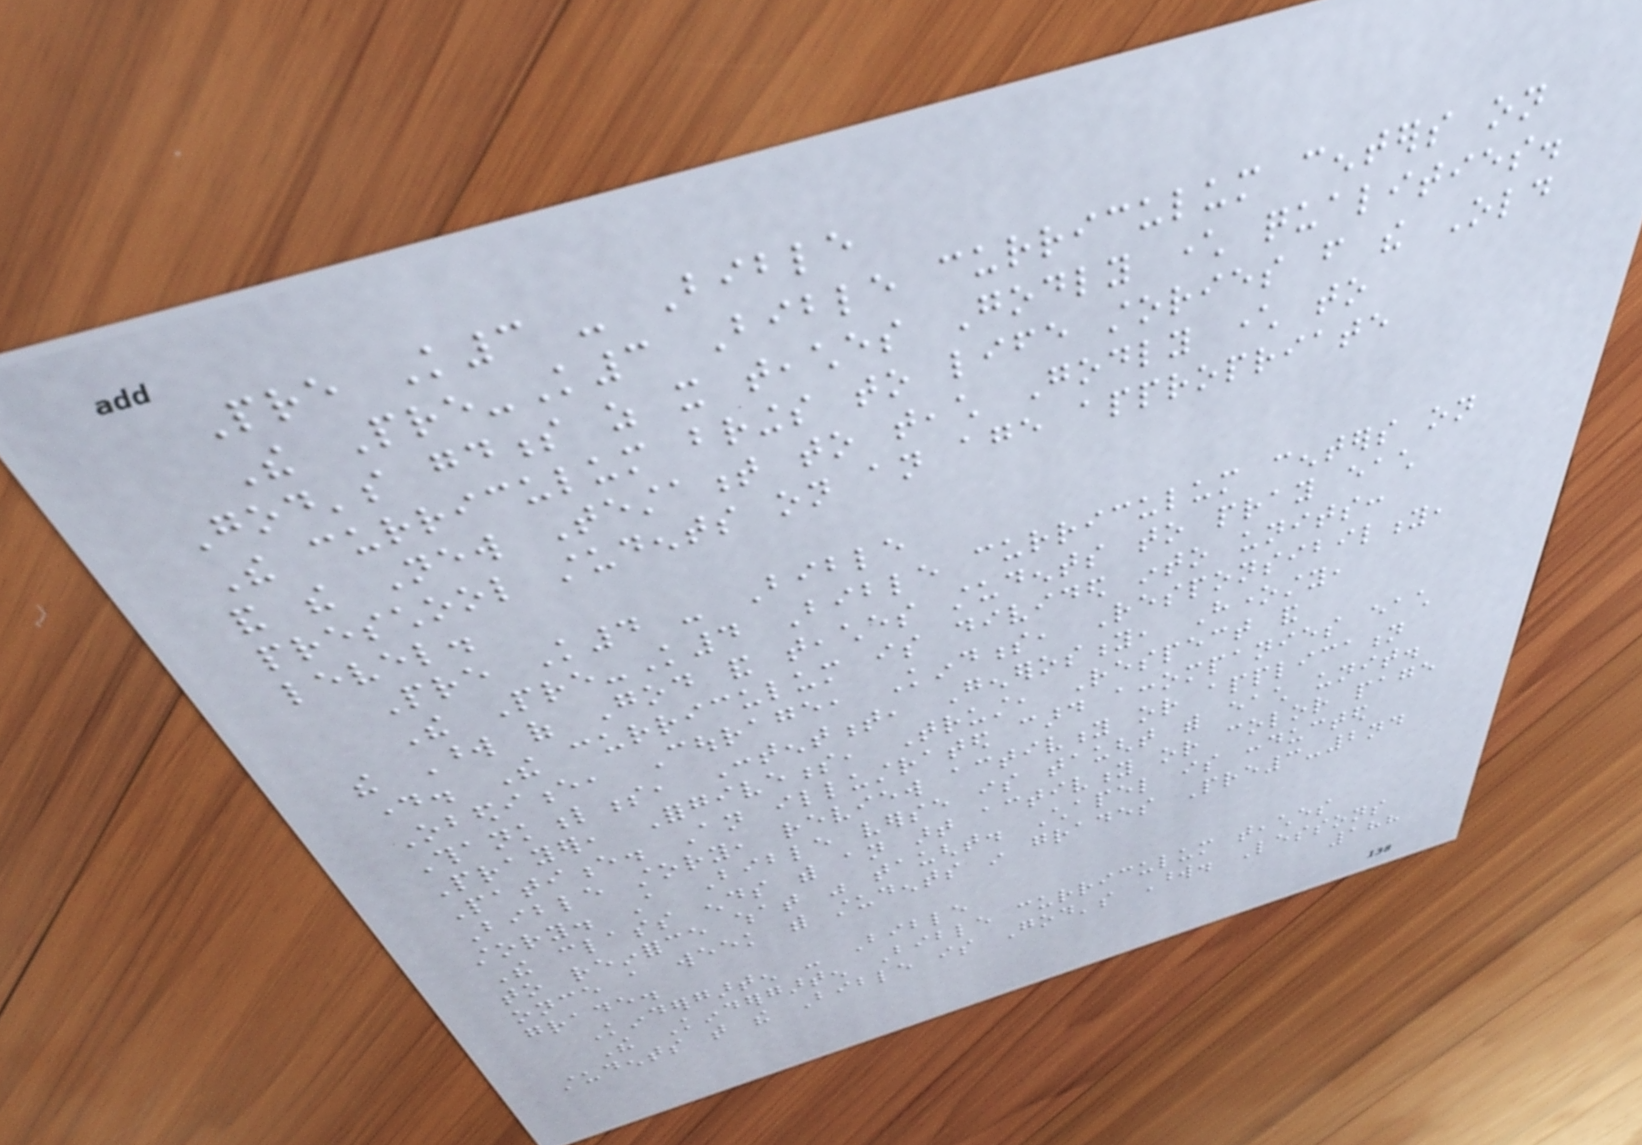Pre K3 - Bible
The Pre-K3 Bible curriculum centers on
God's goodness as it teaches Godly character qualities.
The curriculum brings to life stories from the Old
and the New Testament to teach Godly character to
preschool students on an age appropriate
level.
Pre K4 - Bible
The Pre-K4 Bible curriculum centers on
the Word of God and teaches students to pray each
day. The curriculum is divided into units:
Obedience, Courage, Kindness, Responsibility,
Thankfulness, Contentment, Generosity, Honesty,
Prayer, Forgiveness, Trust, Respect and
Patience. An illustrated card accompanies each
Bible story, review activity or application
story. A Bible verse is taught with each unit.
The class ends with an art activity or color page
to reinforce what was taught. Chapel is conducted
once a week with students in grades Pre3-2nd
grade.
Kindergarten - Bible
The Kindergarten Bible curriculum teaches
students that the Bible is God's Word. Lessons
188
